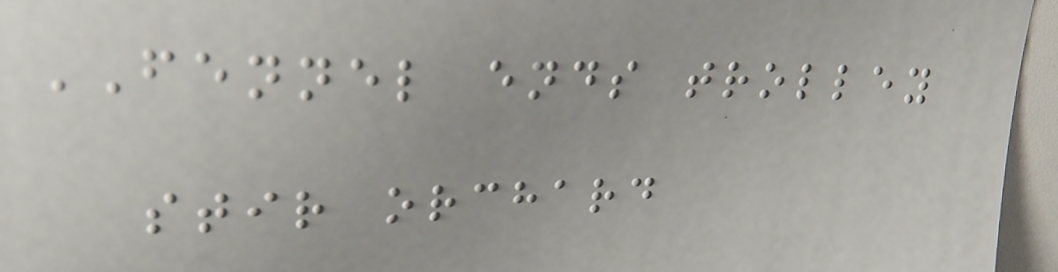FENNEL ends trolley
stir orchard
